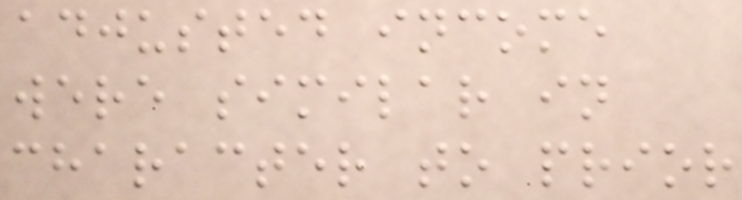adjusted income
were similar in
character to prior
